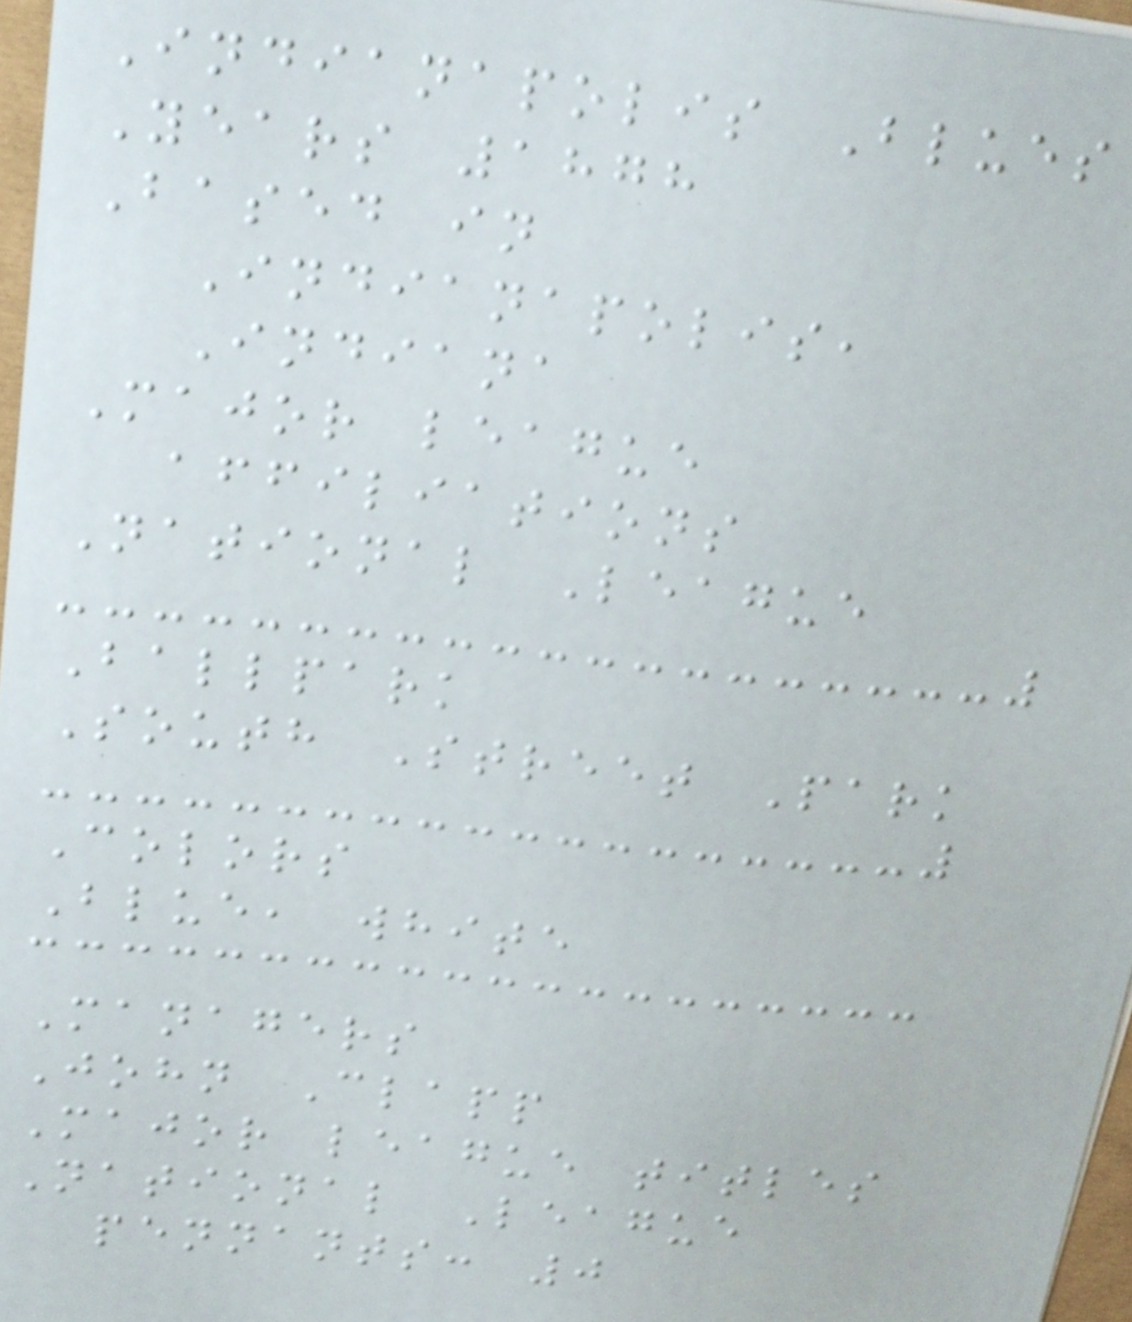Indianapolis Blues
Years 1878
Based in
Indianapolis,
Indiana
Major league
affiliations
National League
Ballpark
South Street Park
Colors
Blue, white
Managers
John Clapp
Major league titles
National League
pennants: 0
